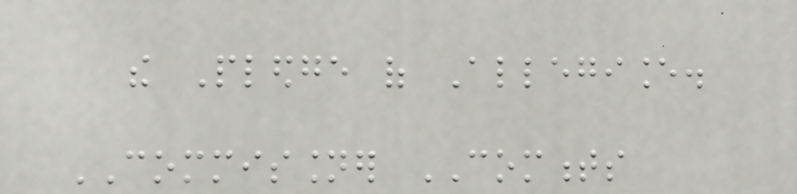the Pledge of Allegiance.
COMMISSIONER COMMENTS
